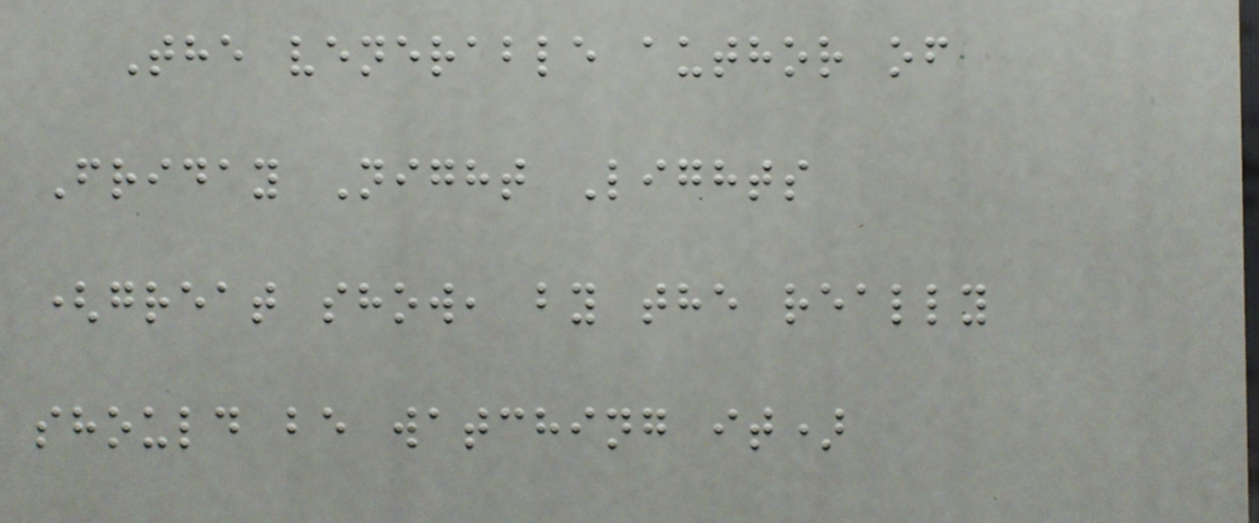The venerable author of
Friday Night Lights
(great show, by the really
should be watching it)
